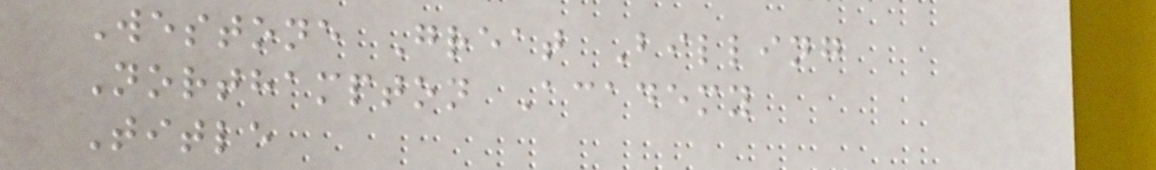Westone Great Billing
Northampton Academy
Title
